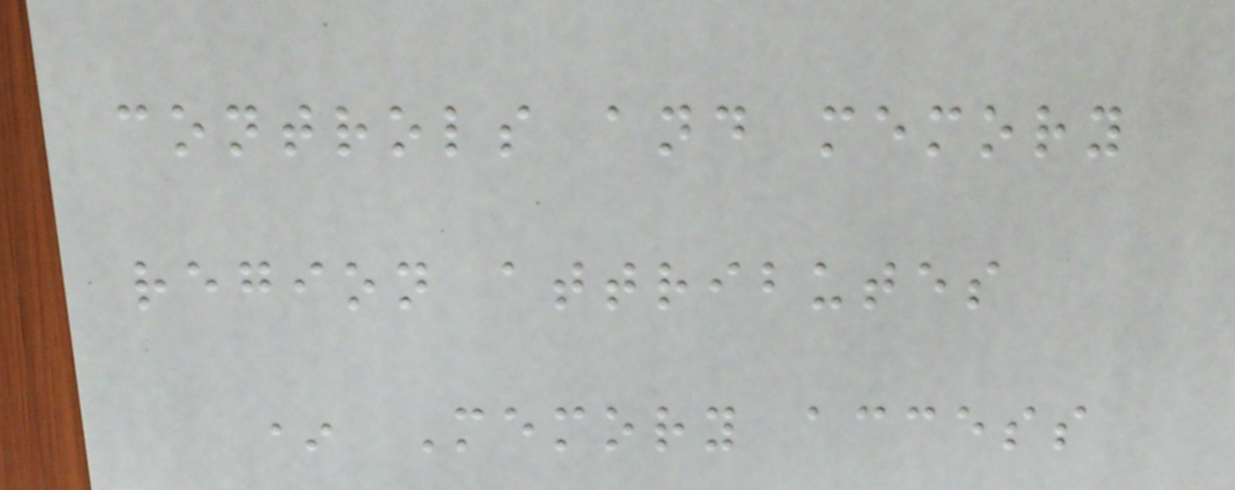controls and memory
region attributes
* Memory access
